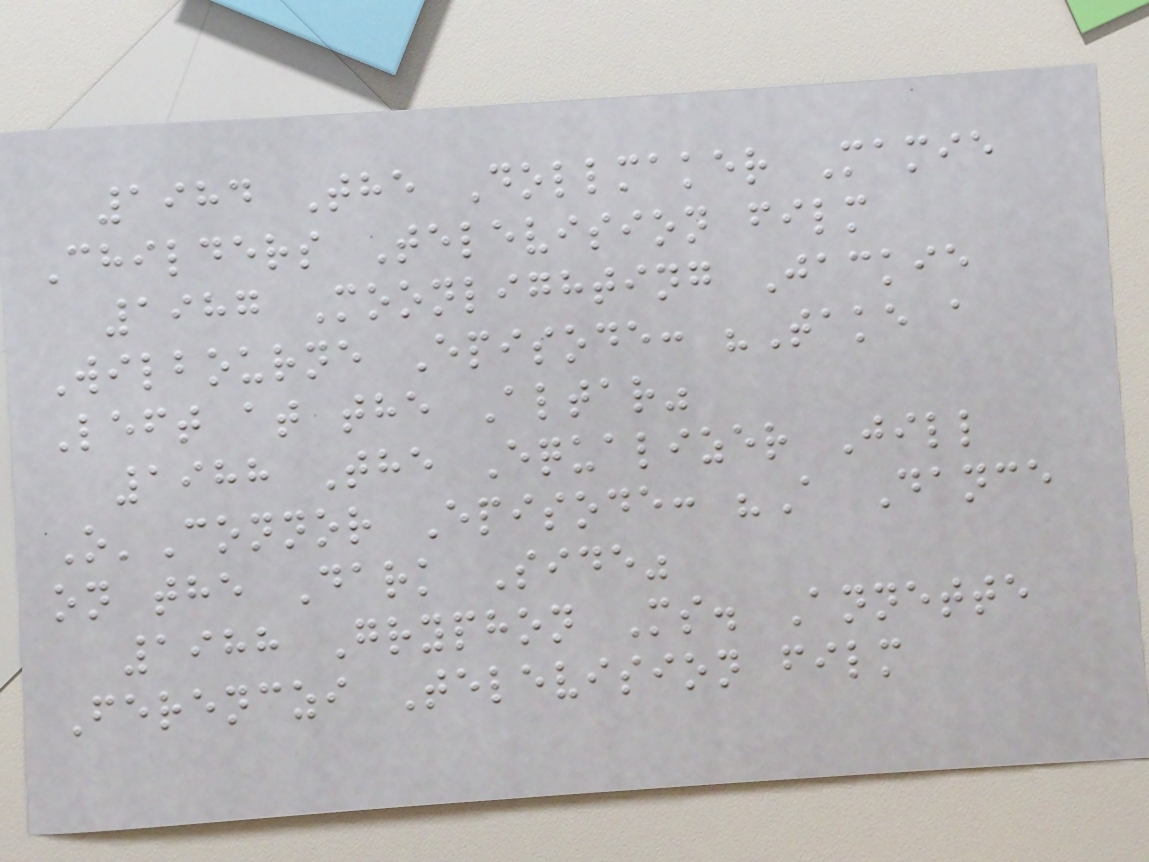1984 The Dollmaker Mamie
Childers Television film
1987 Moonlighting Jackie
Wilbourne Episode: "Take a
Left at the Altar"
1988 The Equalizer Jill
O'Connor Episode: "A Dance
on the Dark Side"
1988 Gryphon Ms. Annette
Ferenczi Television film
